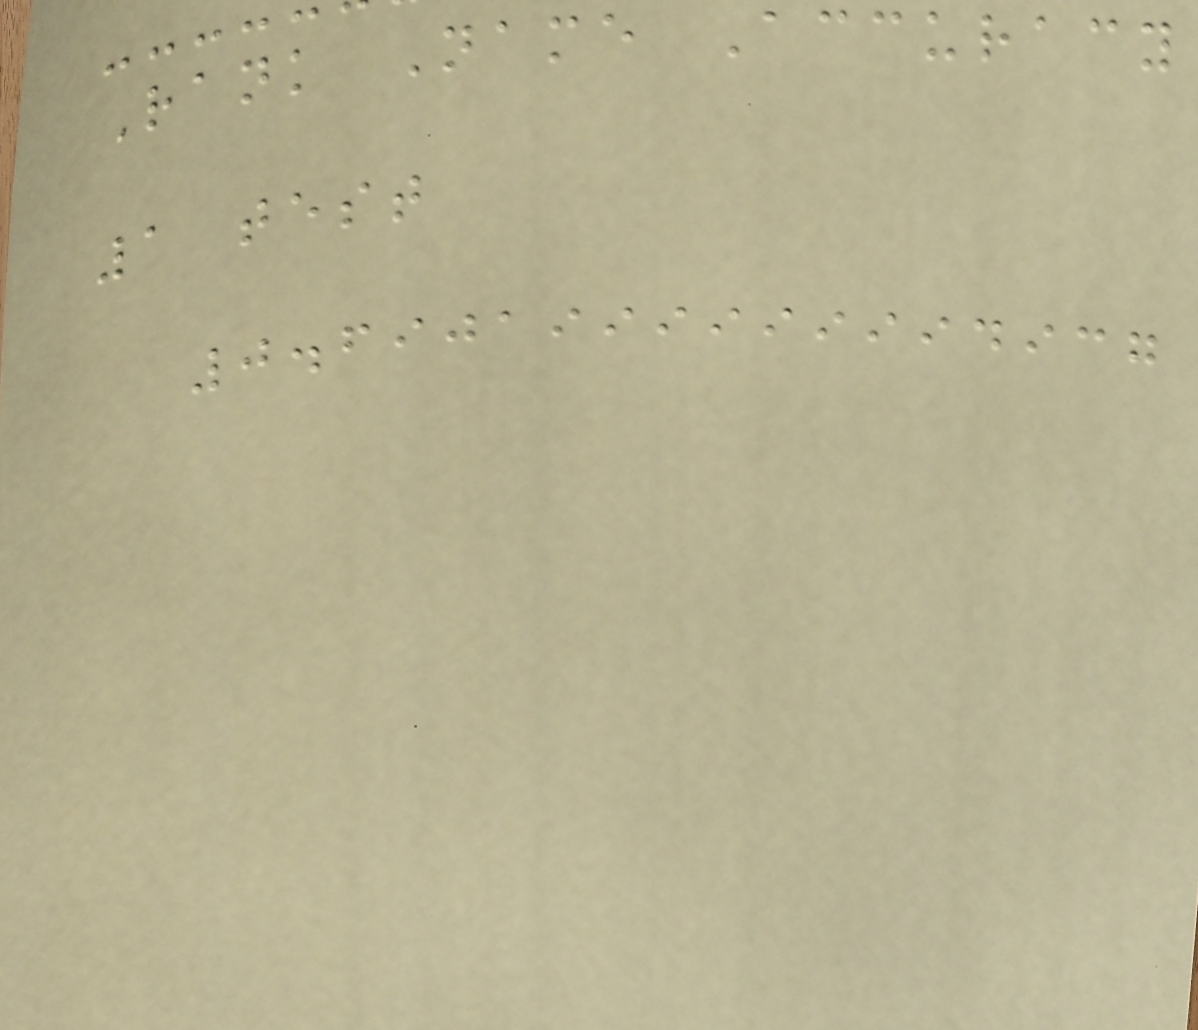Rank Name Accuracy
1 test
0.6901999999994937
